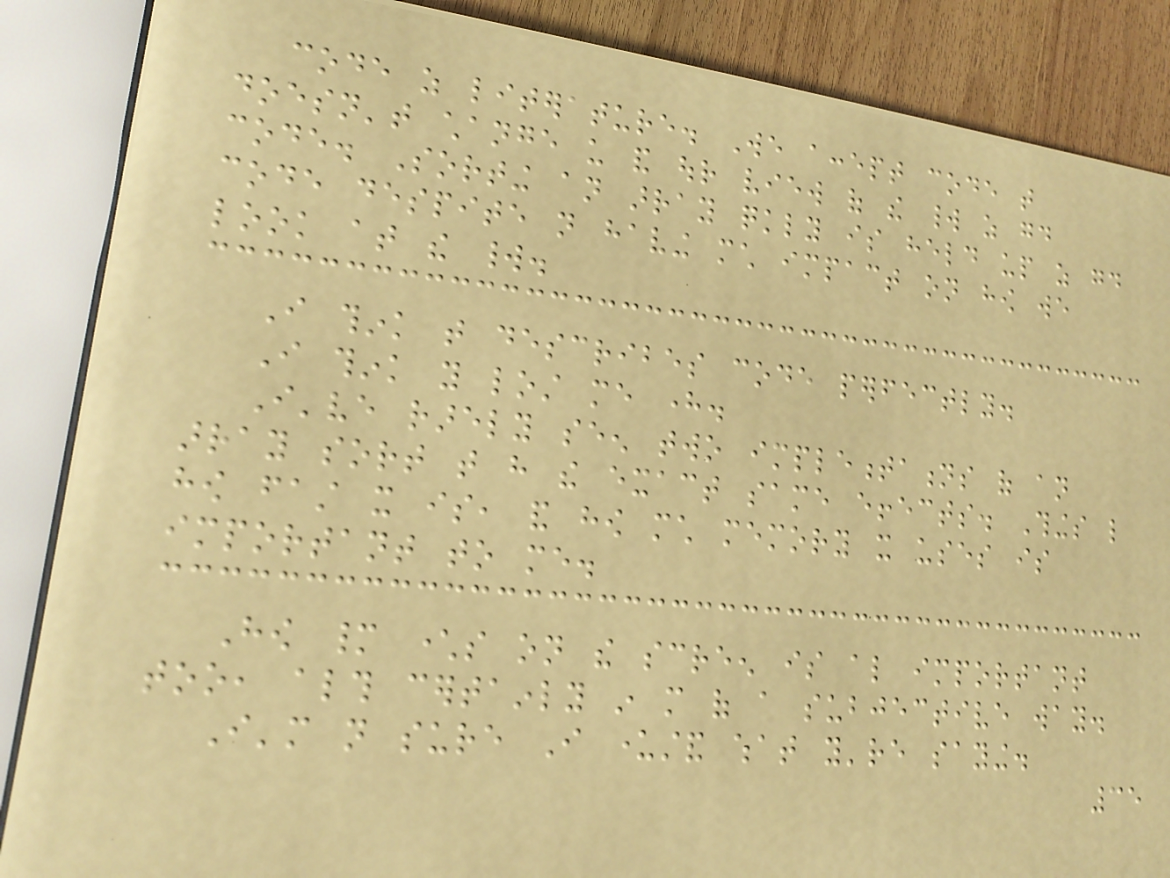code as literature. We accept code that
doesn't change us and our view of the world as good
code. Sorting an array quickly is held up as good
code despite not having much impact on how we
look at the world.
I think that describes code perfectly.
I think you lost me here.
I've rarely seen two implementations of an
array sort that have the exact same effects. Things like
how fast it is, and how much memory it uses is
important to me.
How many characters on the screen is also important
too, although certainly in more of a subjective way.
I'm not sure I understand what you're saying.
35
